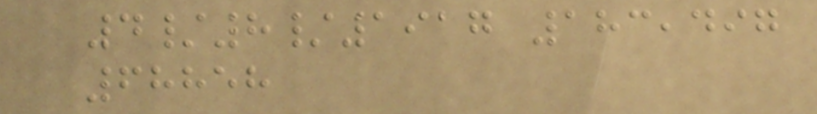4/8/1917 183,497
68858
